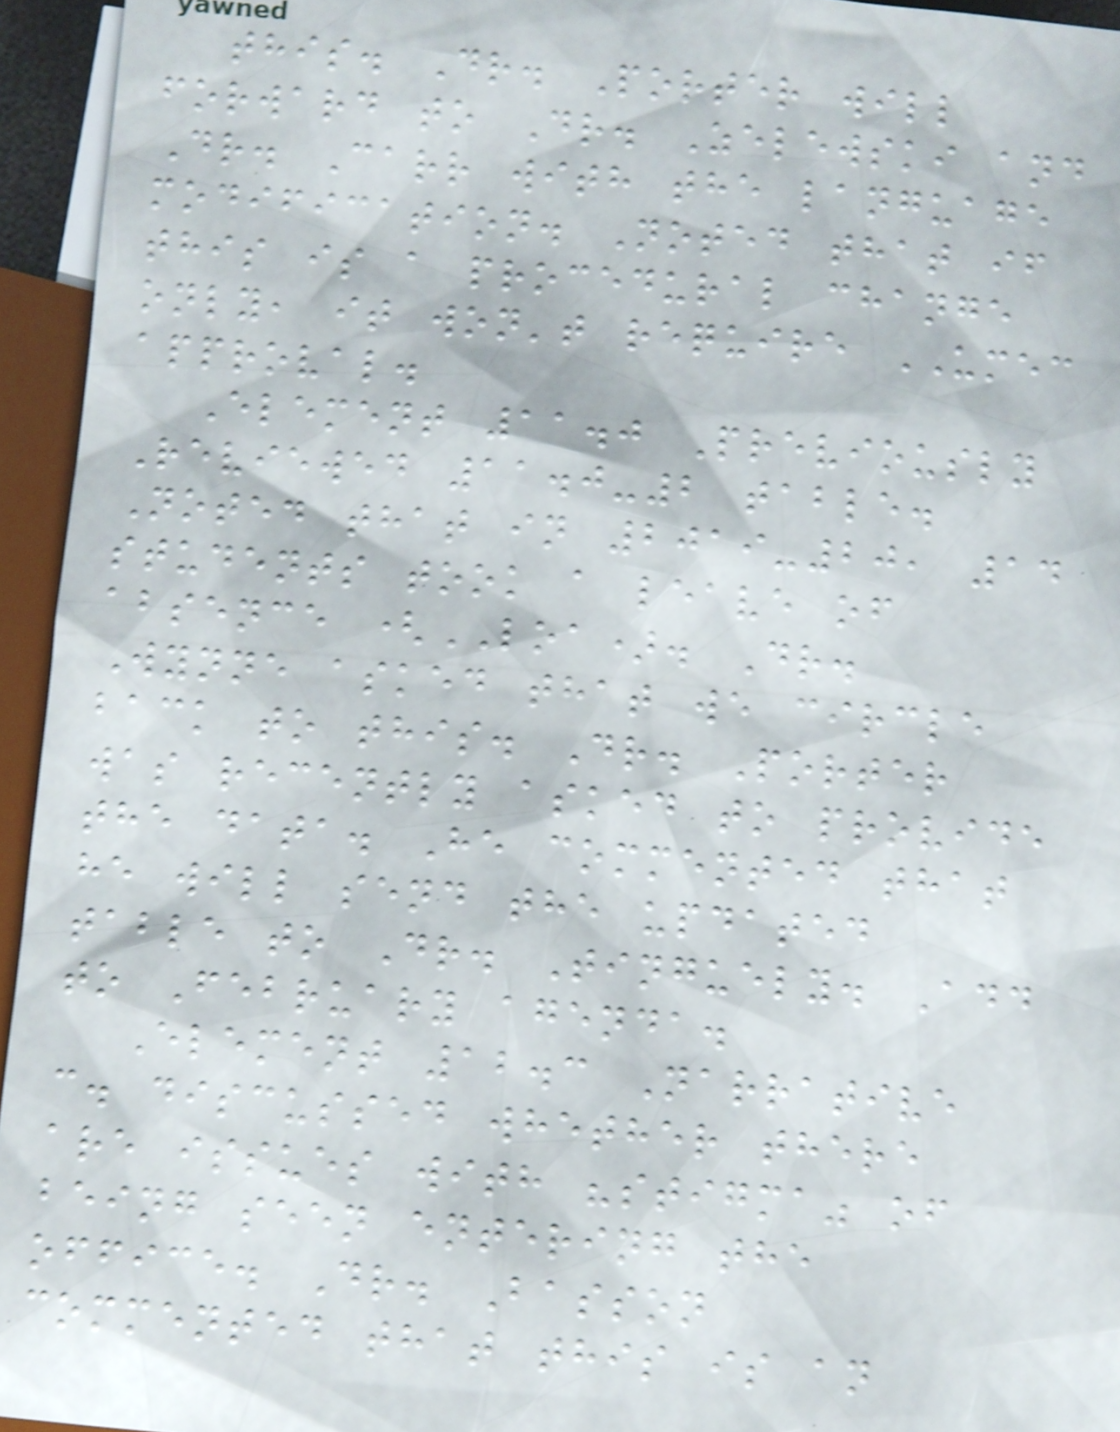this. Dr. Porter will
forward to Dr. Zelewski and
Dr. Carr with the language
modification. Noted that if
this is a procedural change
only, it won't require UMEC
approval.
Element 11.0 Previously
Reviewed 11.0-2 table.
Noted that in 2019-20, 14
students took a leave of
absence (LOA). Dr.
Wynne asked that we circle
back to this. Dr. Porter
was recently asked to provide
the data. He commented that
he will send the updated
table to Dr. Tinguely. Add
to February agenda.
Element 12.3 Narrative
c. discussed whether there
are issues with "stigma" of
being seen entering the
office. Dr. Basson
commented that this is an
